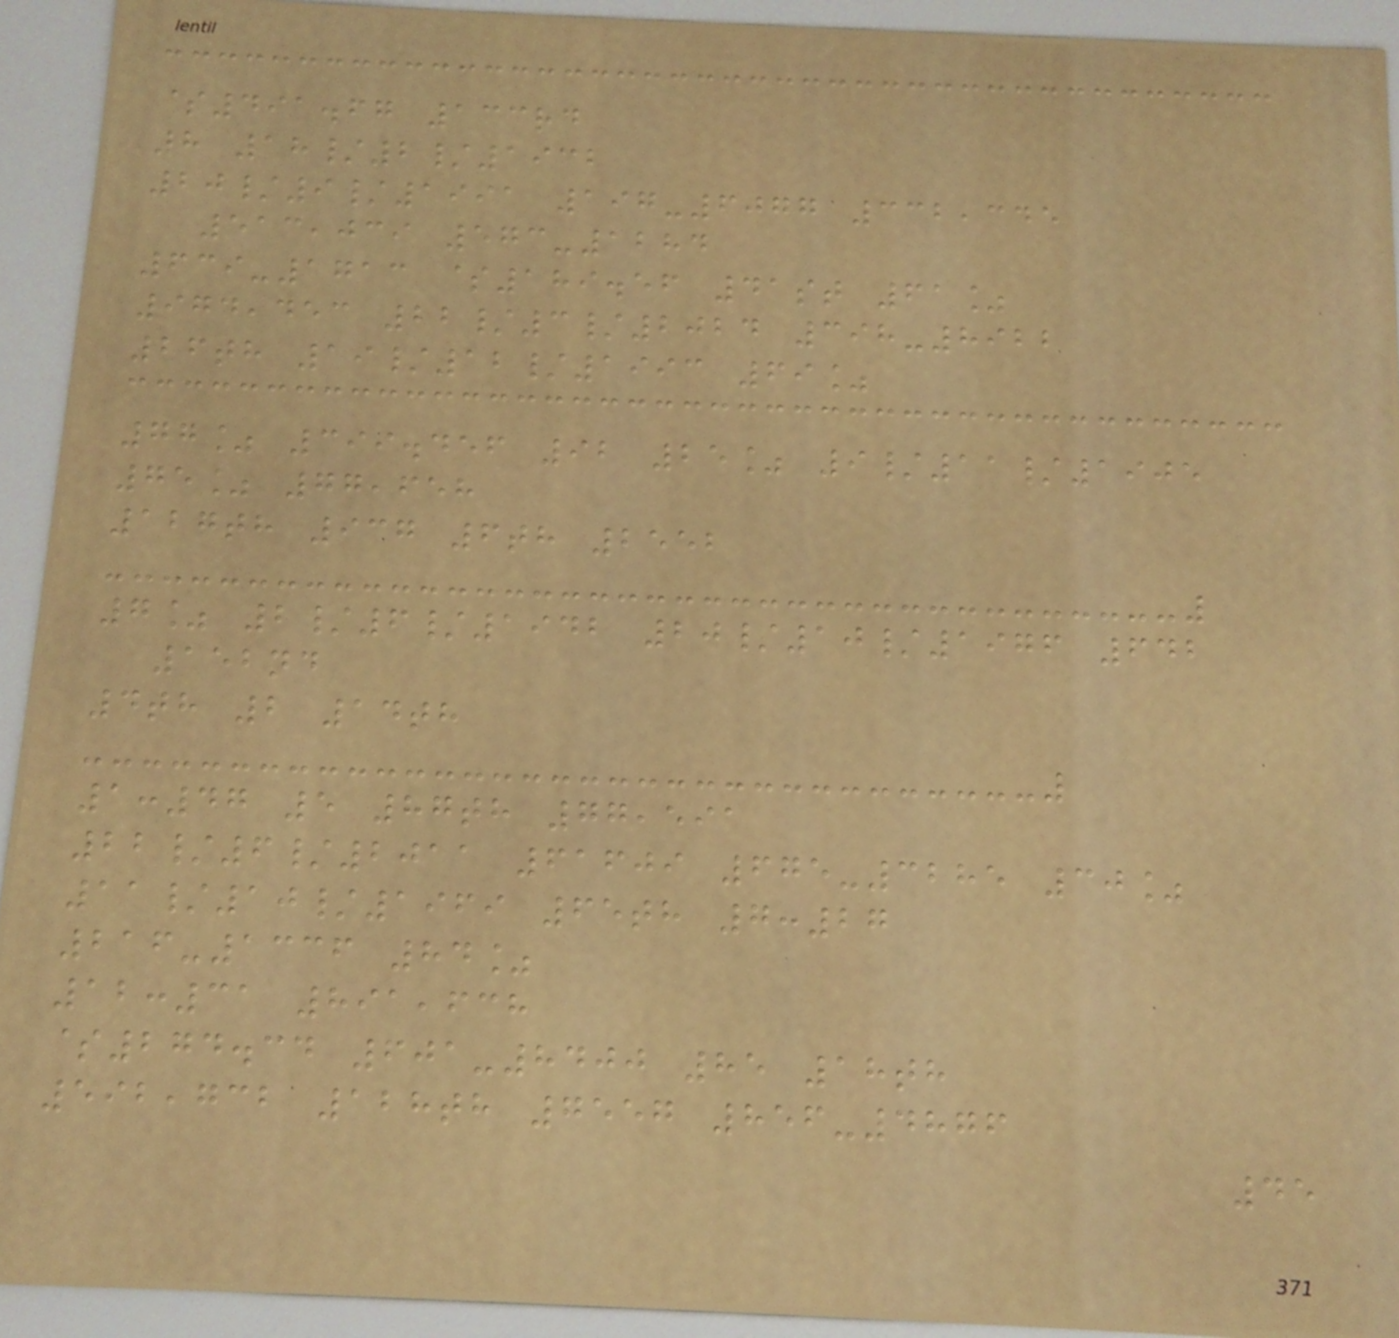$491.67 133rd
8 18/2/1932
20/9/1991 197-6077 332,345
513,039 573-1284
639-1713 $189.56 41st 61%
974,453 22/3/2024 398-8922
26th 19/12/1993 69%
77% 399.456 92 25% 9/11/1905
75% 77,658
127th 937 6th 2552
7% 2/6/1942 20/10/1976 642
152nd
4th 2 14th
1:47 5 87th 77,591
22/6/2011 61609 675-3285 30%
11/10/1969 65th 7:27
216-1336 84%
12:31 891,638
$274.34 601-8400 85 18th
592,732 128th 7557 856-4876
45
